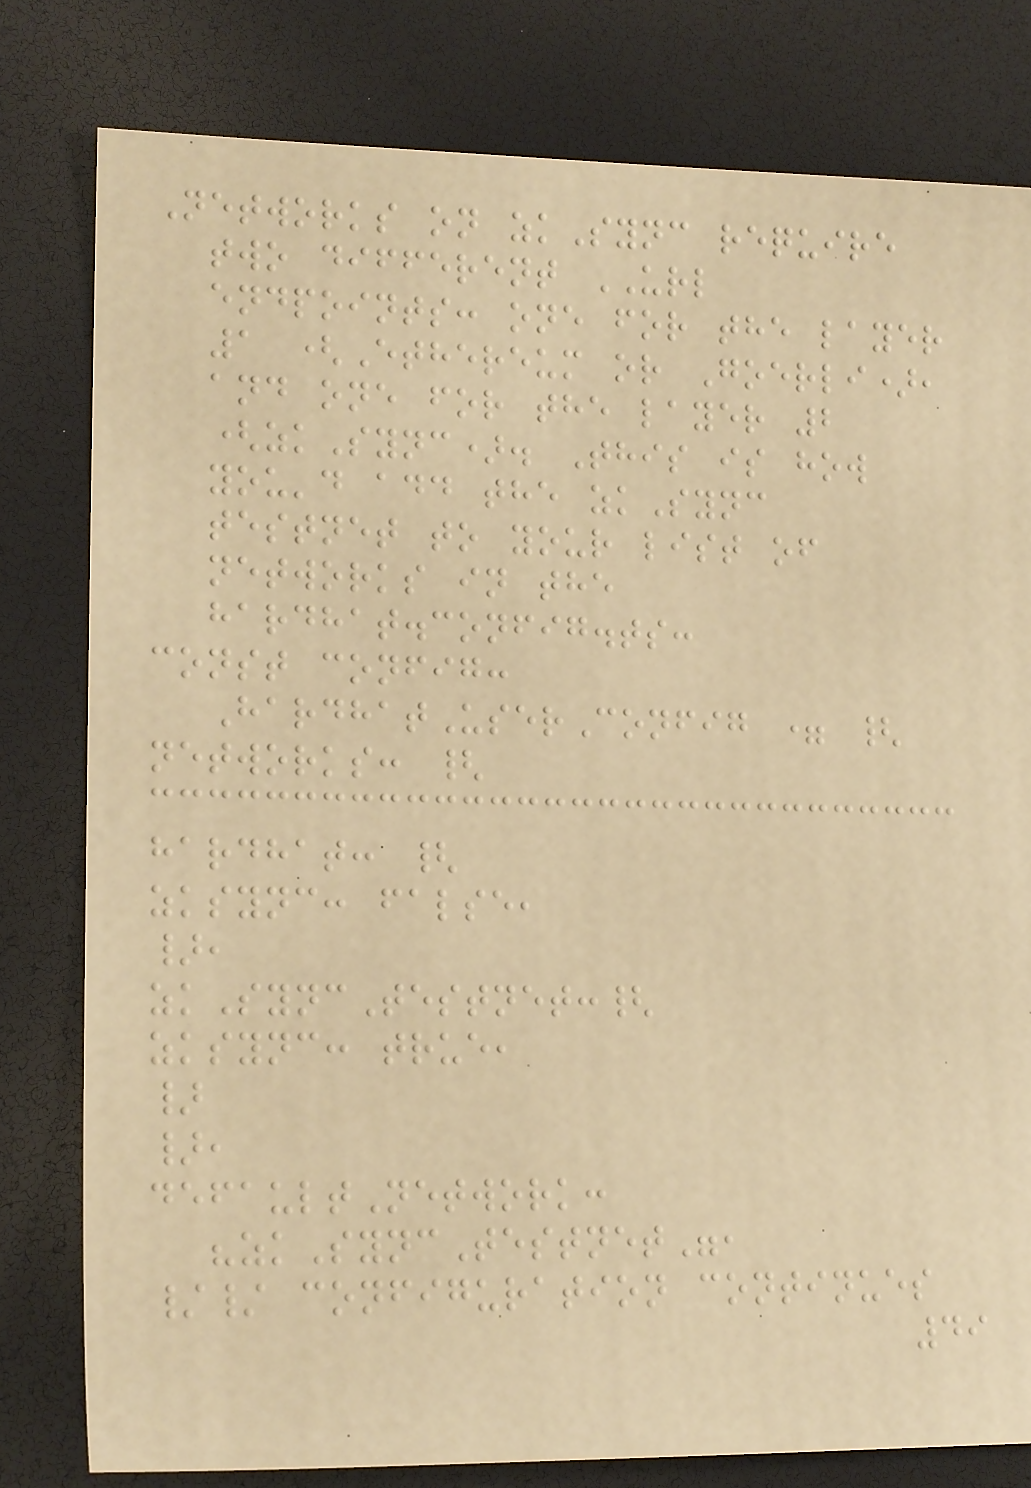Networks on zkSync require
two different URL
endpoints: one for the layer
1 (Ethereum or Goerli),
and one for the layer 2
(zkSync). This is how
you'd add the zkSync
testnet to your list of
networks in the
hardhat.config.ts:
const config:
HardhatUserConfig = {
networks: {
hardhat: {
zksync: false,
},
zkSyncTestnet:{
zksync: true,
}
},
defaultNetwork:
"zkSyncTestnet",
// configuration continues
49
